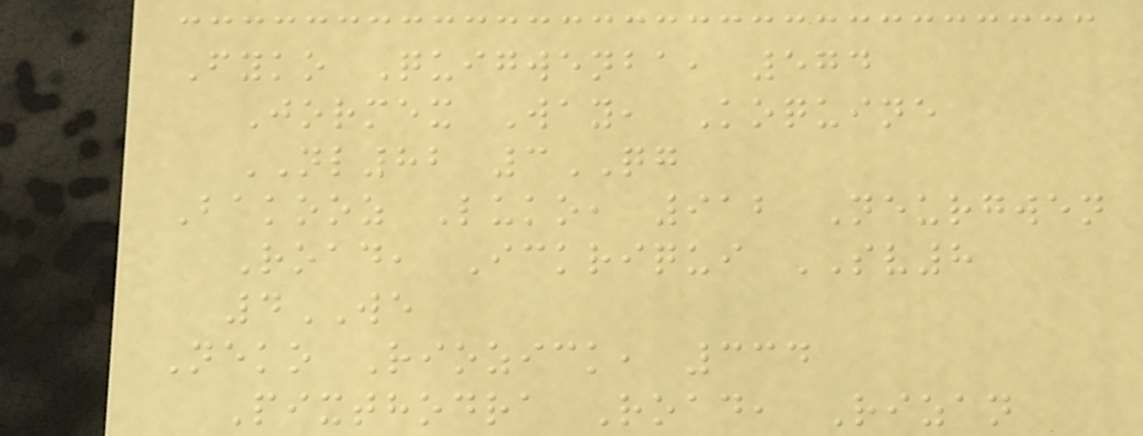Fyko Quigwenba, 574
Jormex Way, Koquine
NL82 3QG
Bakooz Luko, 912 Neurgwen
Road, Ickriqui SV8
4WE
Neko Riozick, 334
Pixthodra Road, Rizan
